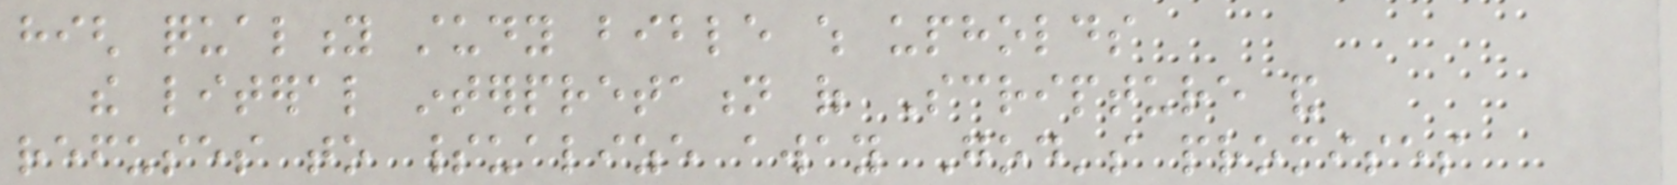high quality study bible which upholds
the literal interpretation of Scripture and
refuses to spiritualize away God's promises
